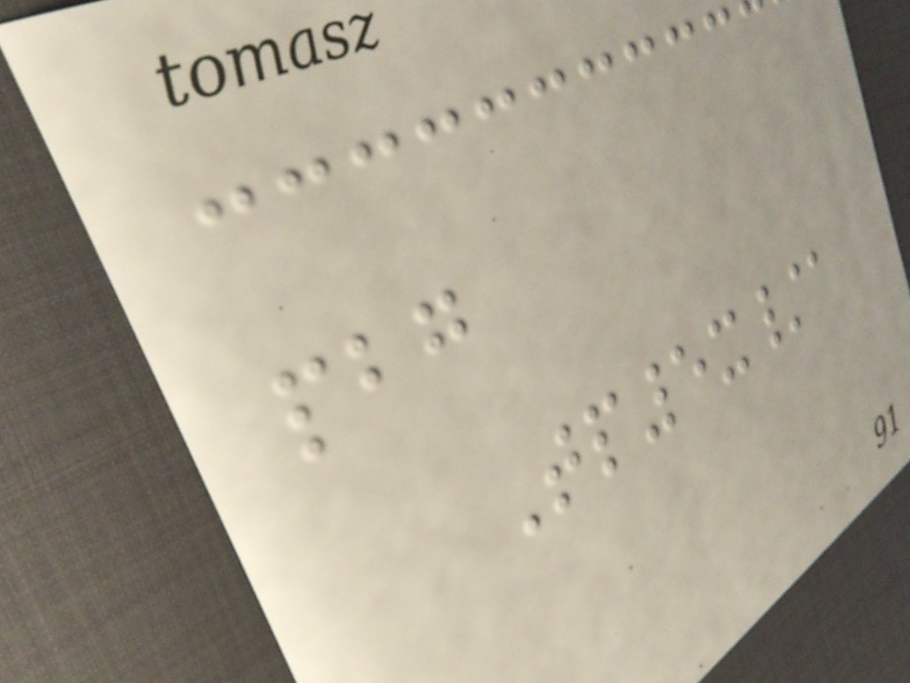pbg
Tp5x/a
